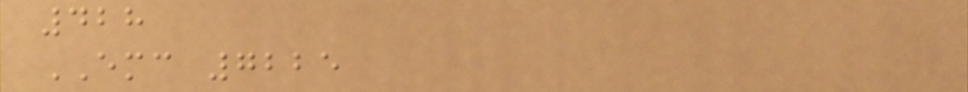428
EMC 7225
